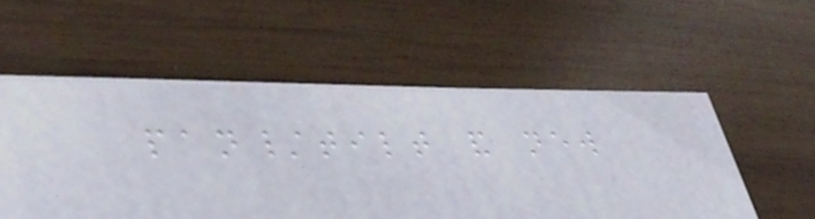pan/tilt and new
